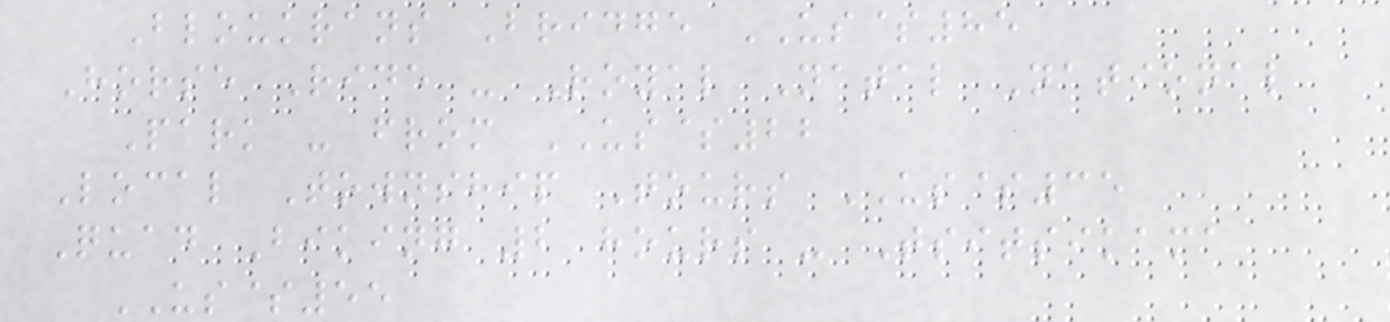Bloukrans Bridge US$85
Horse Ride - Royal Natal National
Park - from US$22
Local Township Tours US$35
Quad Biking 2 hours - Tsitsikama
US$55
